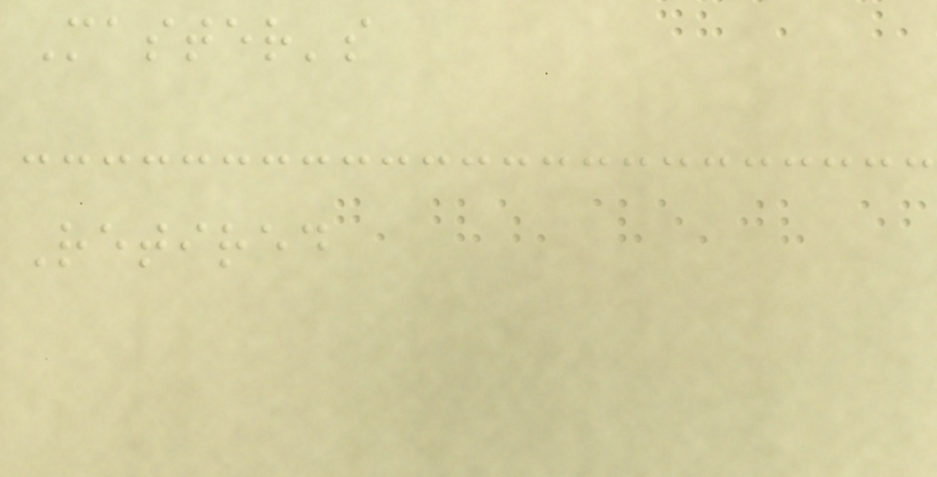Master's
Retired
